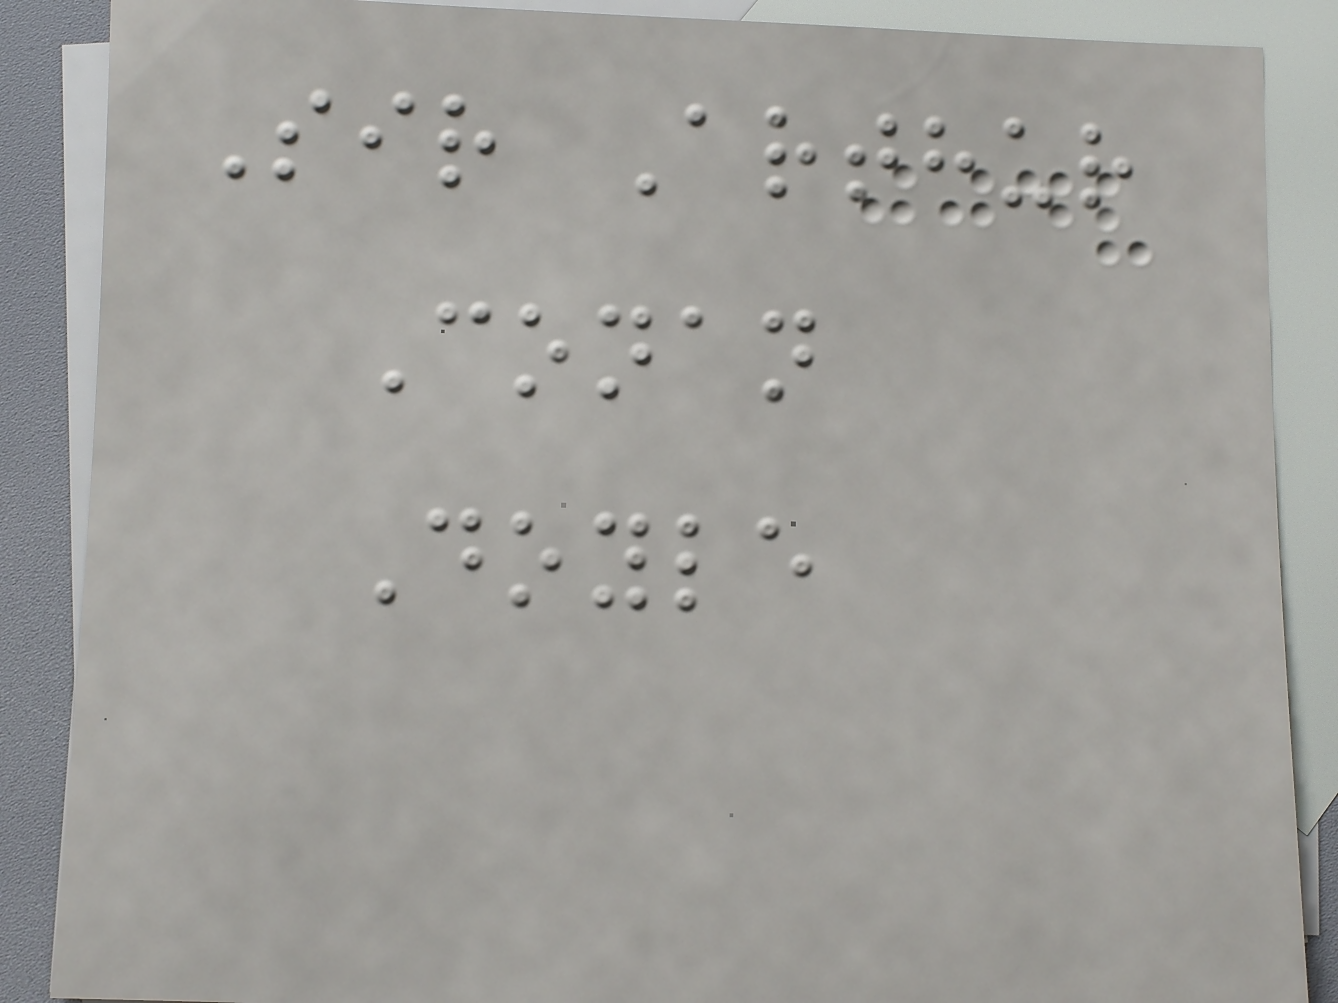Sir Arthur
Conan
Doyle
